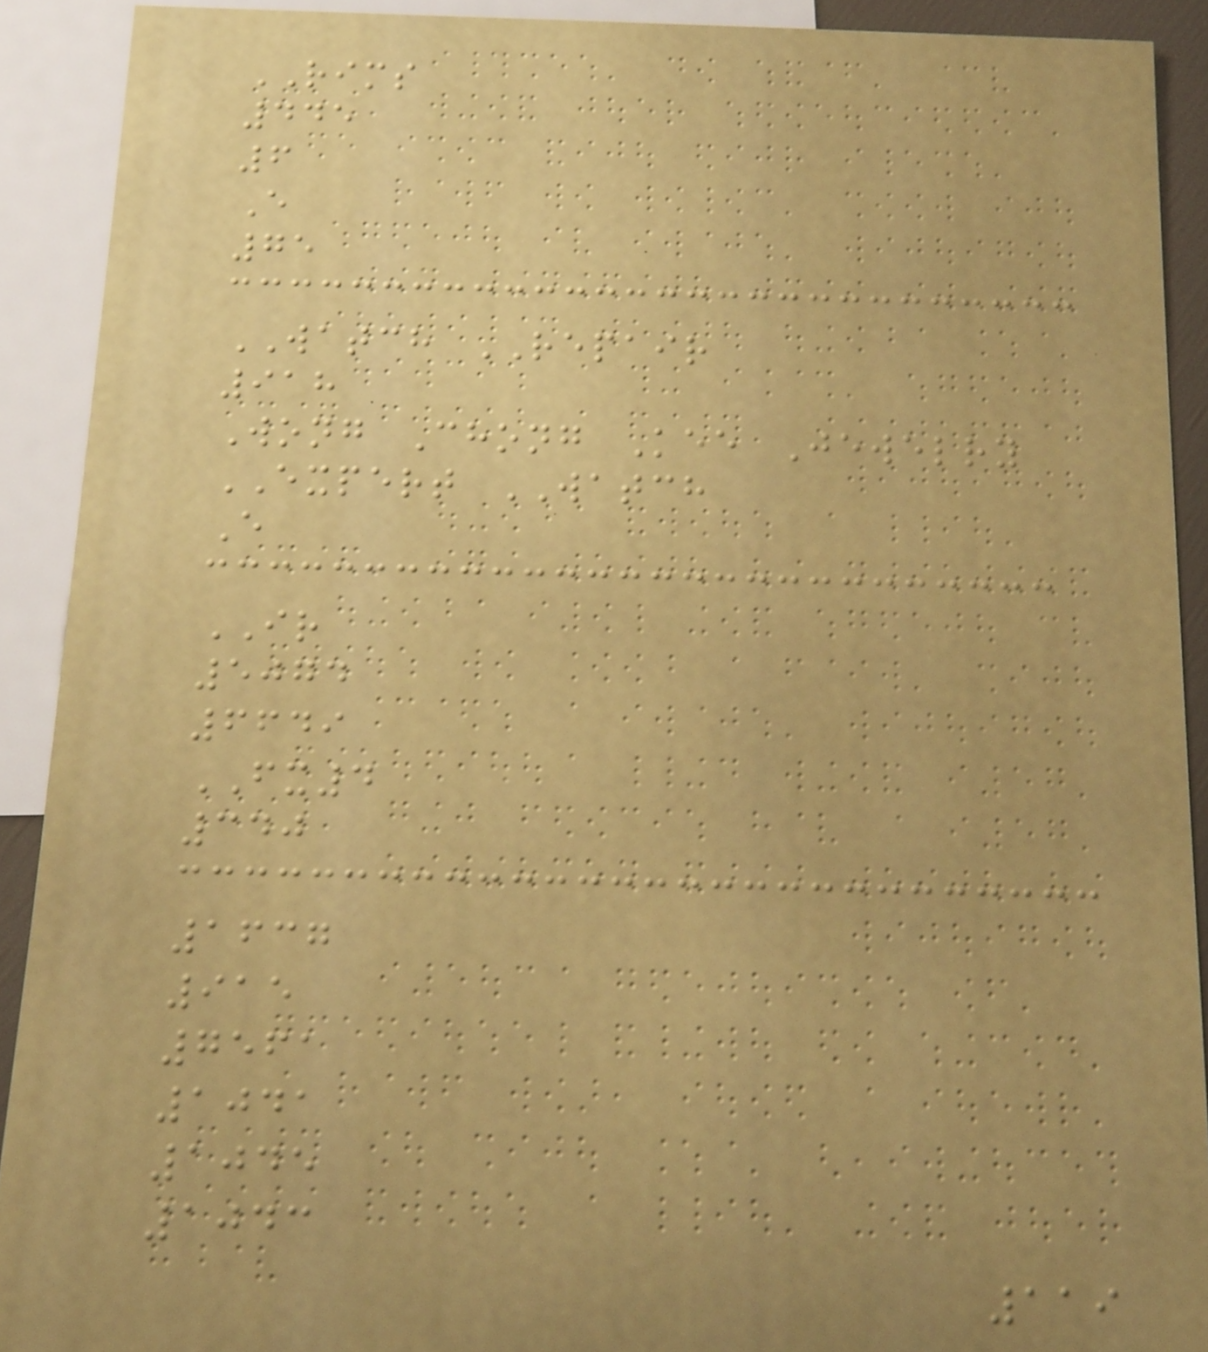RIMS
445
6
E
75
WATCH REPAIR
918
Wong Chong Kee Jewelry
EXPERT WATCH
E
IR
5074
6649
FX4
340
1637
915
7561
1041
1045
1043
119
